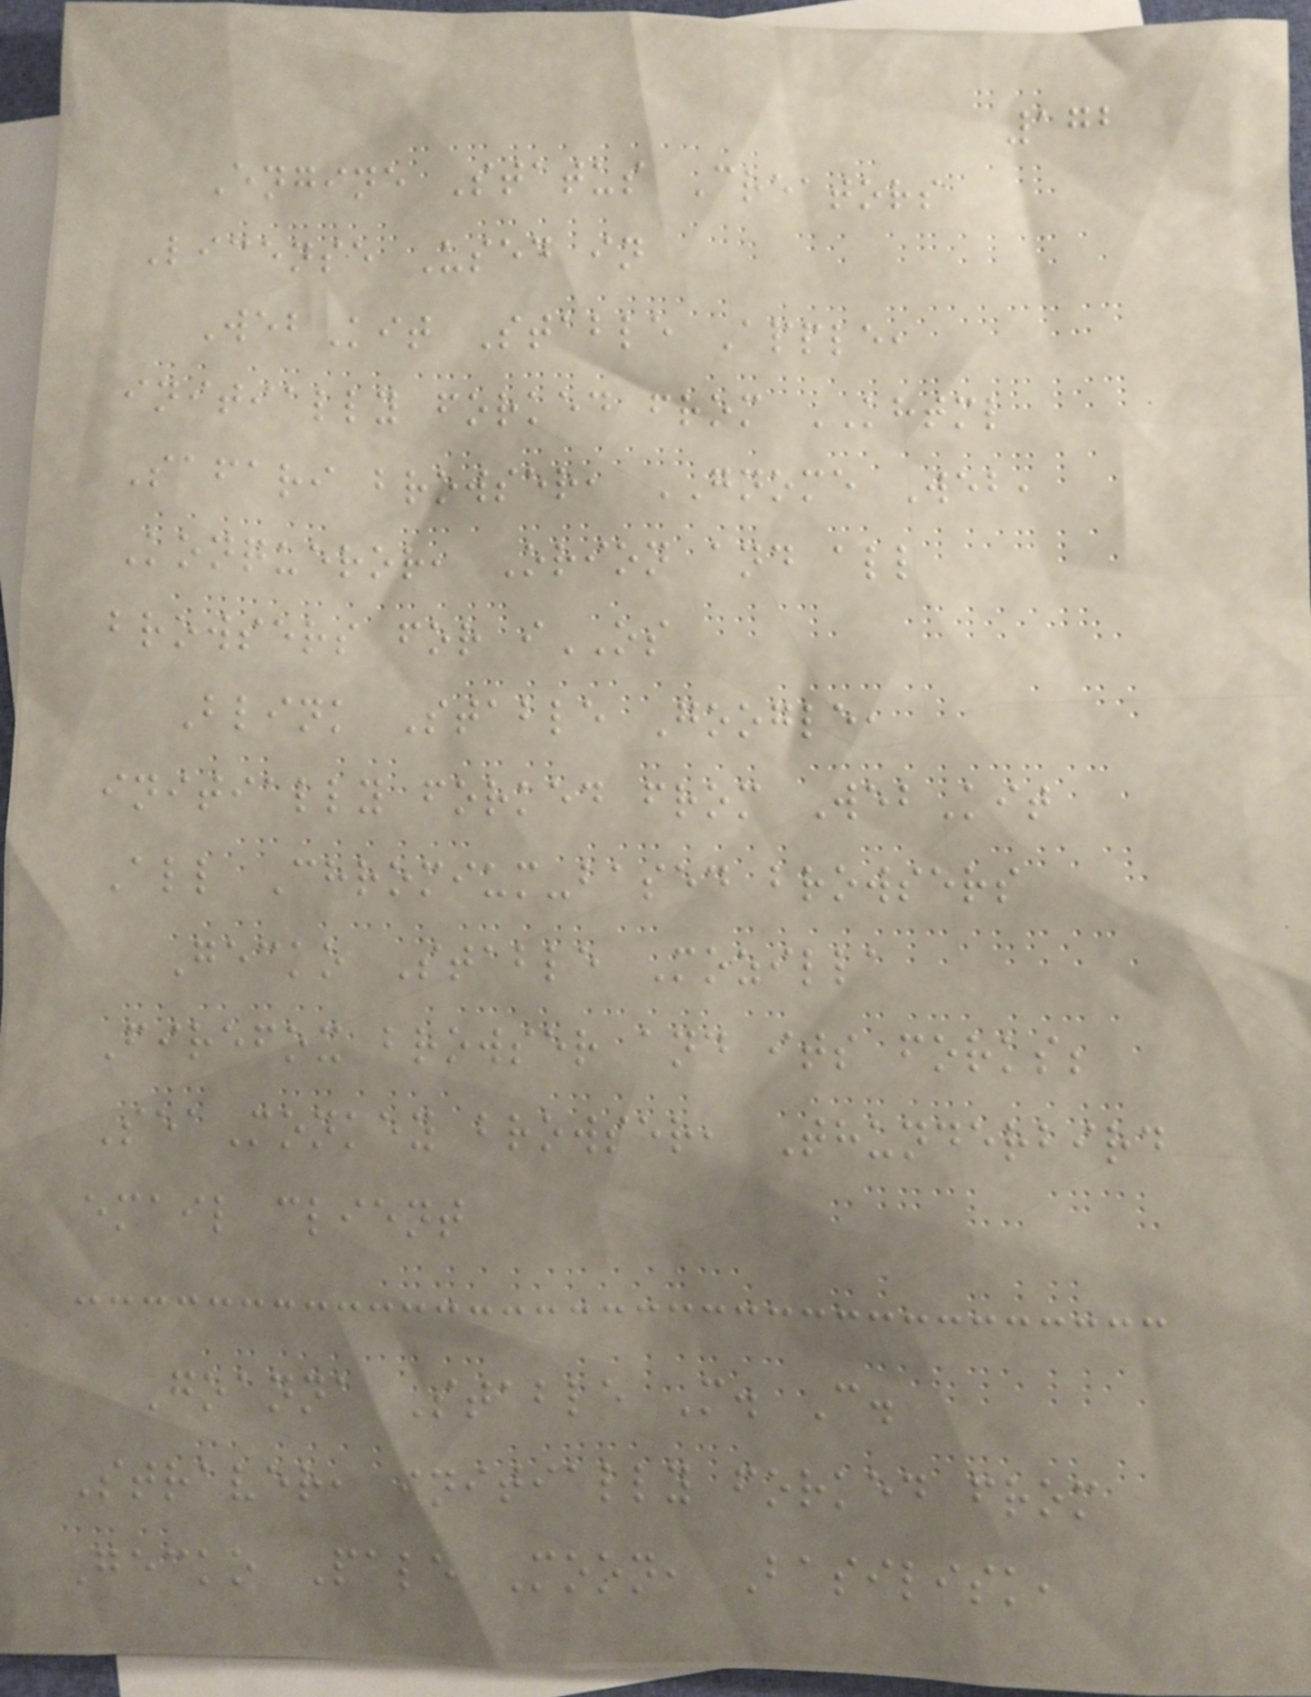172
Engine Status Creators
License Used in
WebKit Stable Apple,
initially forked from KHTML
Safari browser, GNOME Web,
Konqueror, Orion and all
browsers for iOS
Blink Stable Google,
initially forked from WebKit
All Chromium-based browsers
Gecko Stable Mozilla
Firefox browser and its forks;
SeaMonkey browser, Thunderbird
email client
Goanna Stable M. C.
Straver, initially forked from
Gecko Pale Moon, Basilisk,
